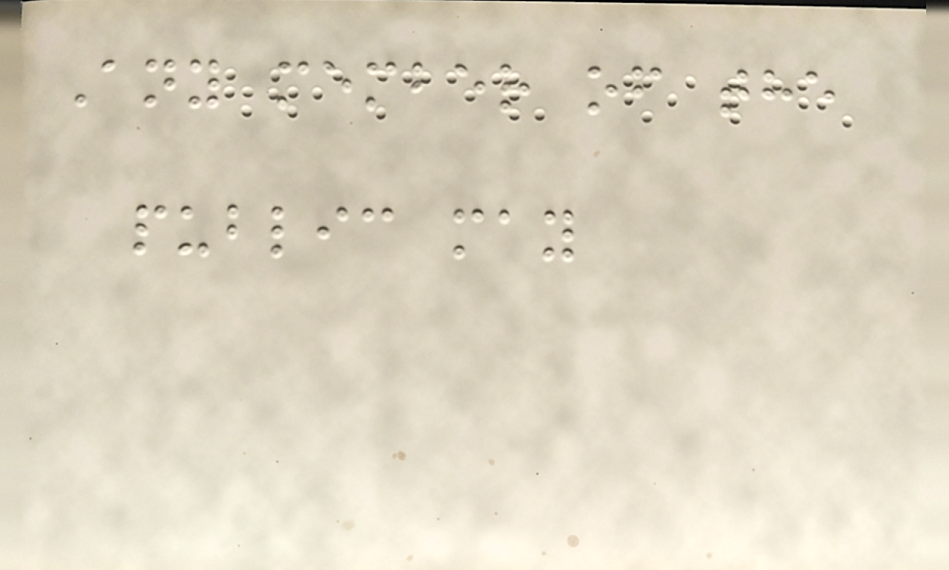Any member of the
public may
